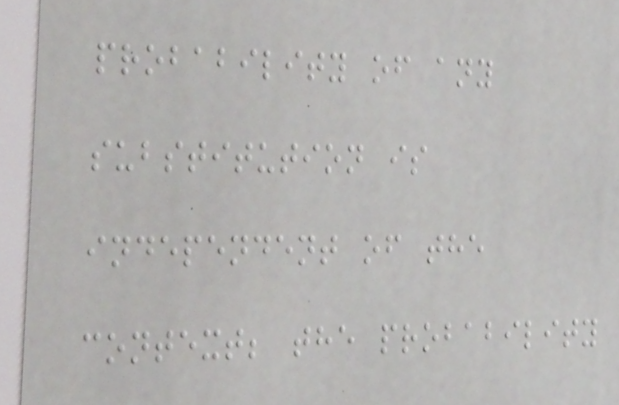probability of any
substitution is
independent of the
context; the probability
